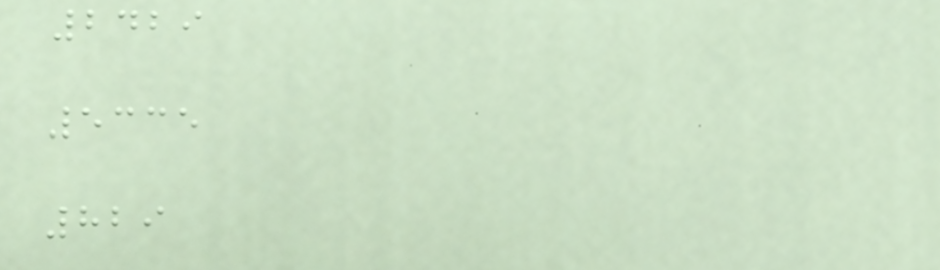2429
5335
829
